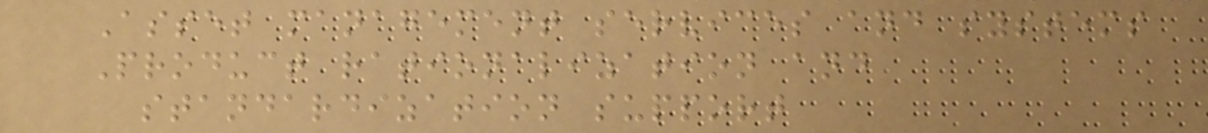Asset management services and systems
Product rationalization and
standardization support
